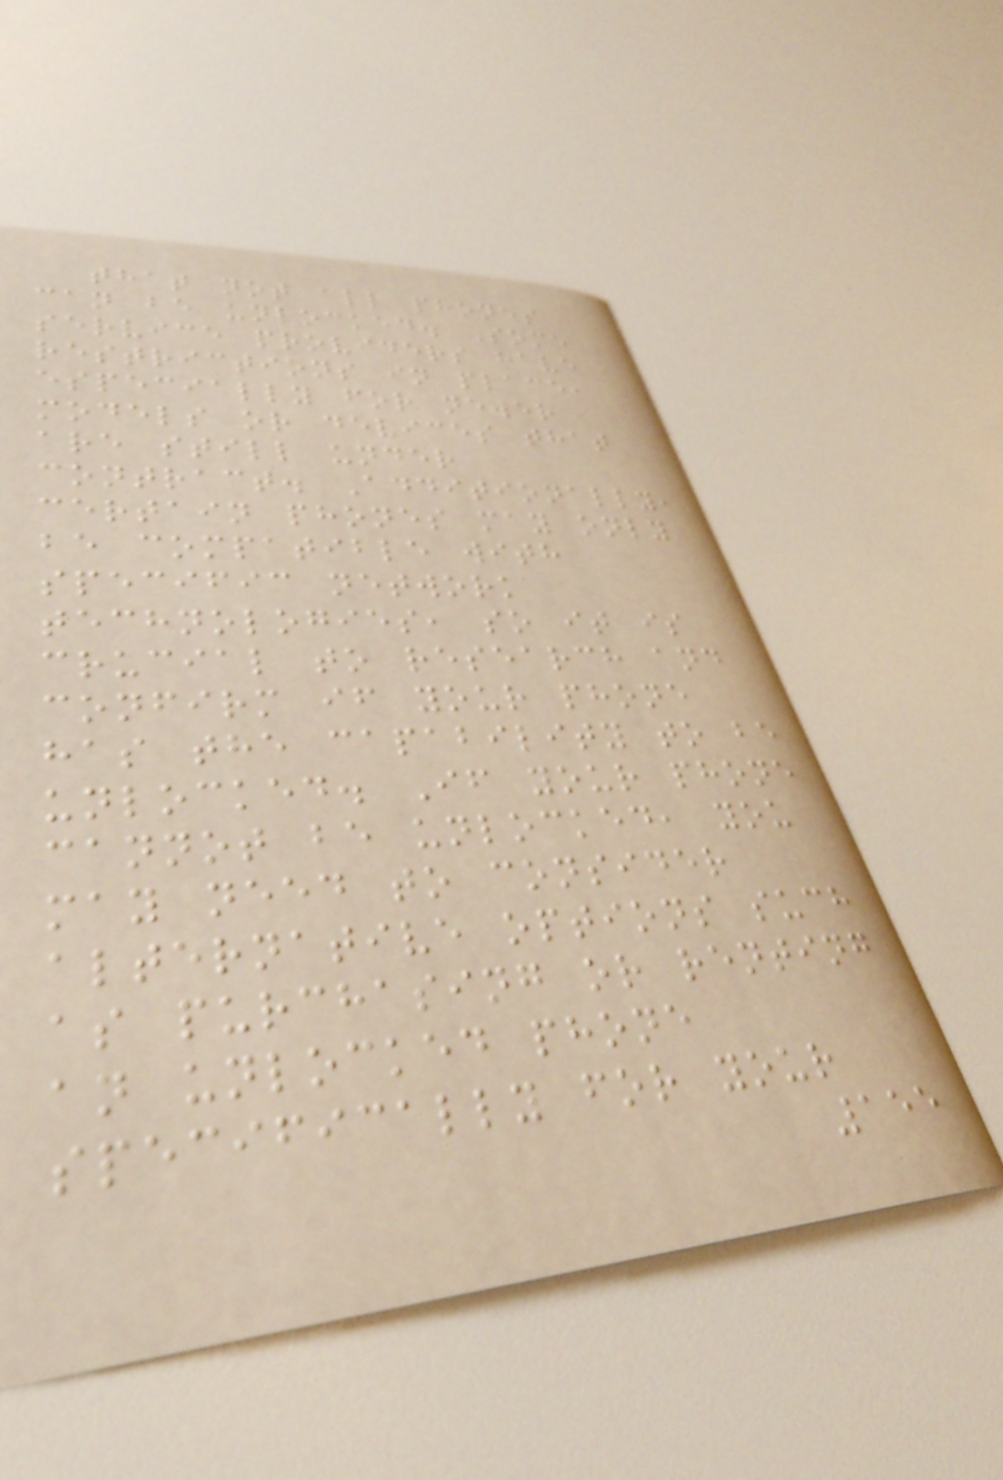that not all phones
can be unlocked. Some
service providers have
restrictions in place,
especially for newer
models or devices that
are still under
contract. Additionally,
certain phones may only
be compatible with
specific network
technologies, so it is
crucial to research and
confirm if your phone
has the capability to be
unlocked. If your phone
cannot be unlocked, you
may need to consider
alternative options such
as purchasing or renting
an unlocked phone
specifically for your
155
